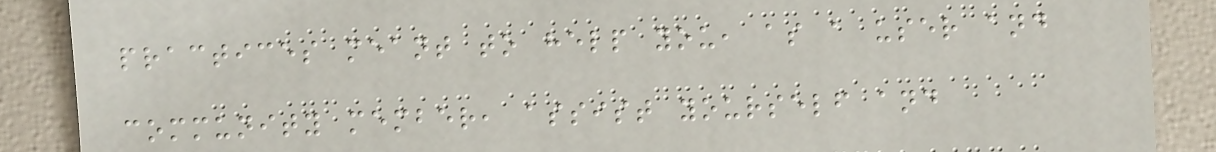practices meant to help you, as a user and
community member, assist yourself and
